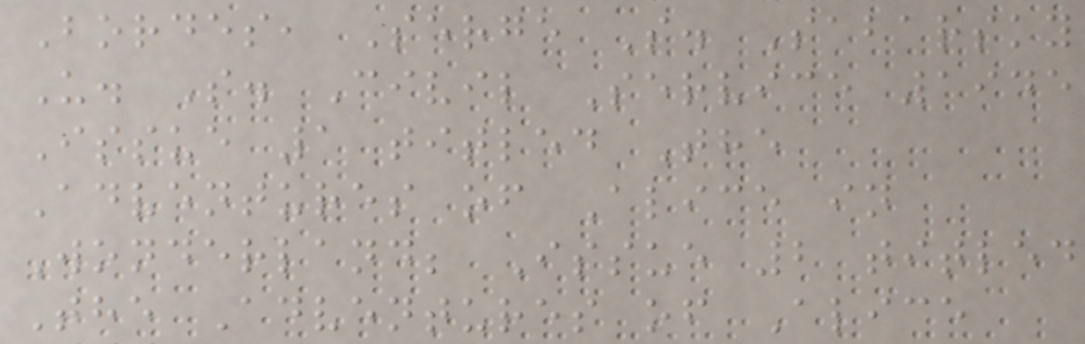Bordes, Serge S. Sabarsky
U. S. Civil Service 1945
Issue 1 titled The
Adventures of Alice in
Wonderland; Issue 2 titled
The Adventures of Alice
